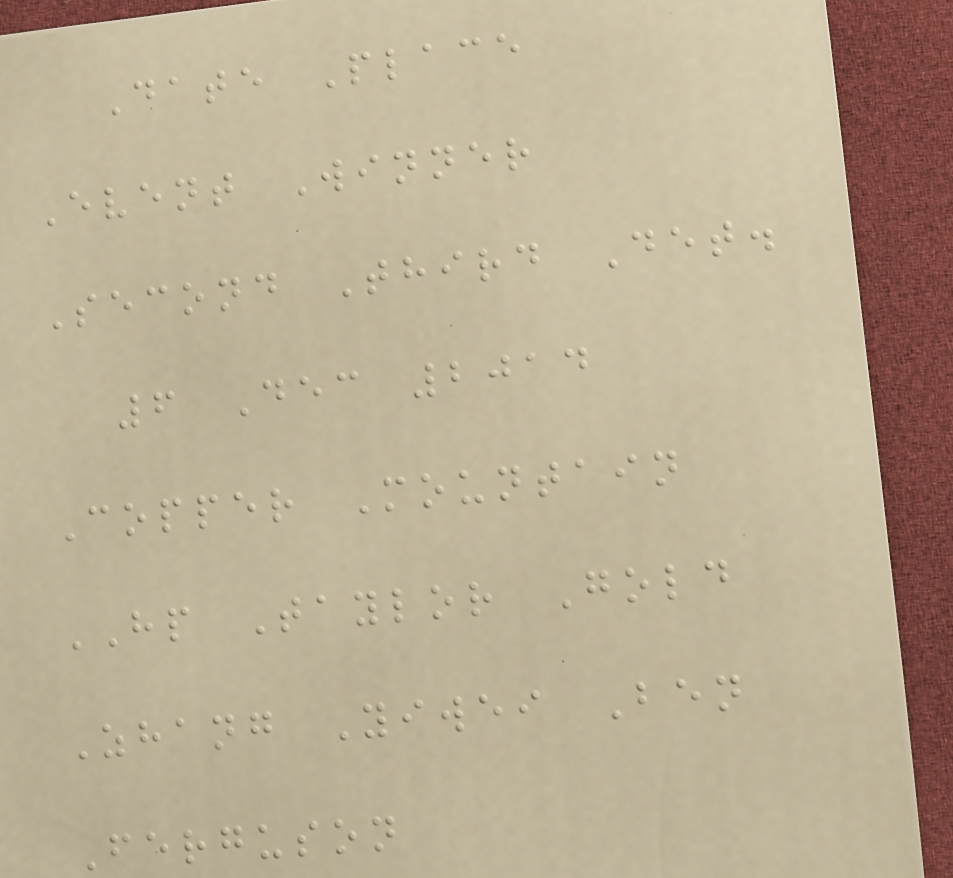Date Place
Event Winner
Second Third Det.
6 Dec 2014
Copper Mountain
HP Taylor Gold
Zhang Yiwei Ben
Ferguson
